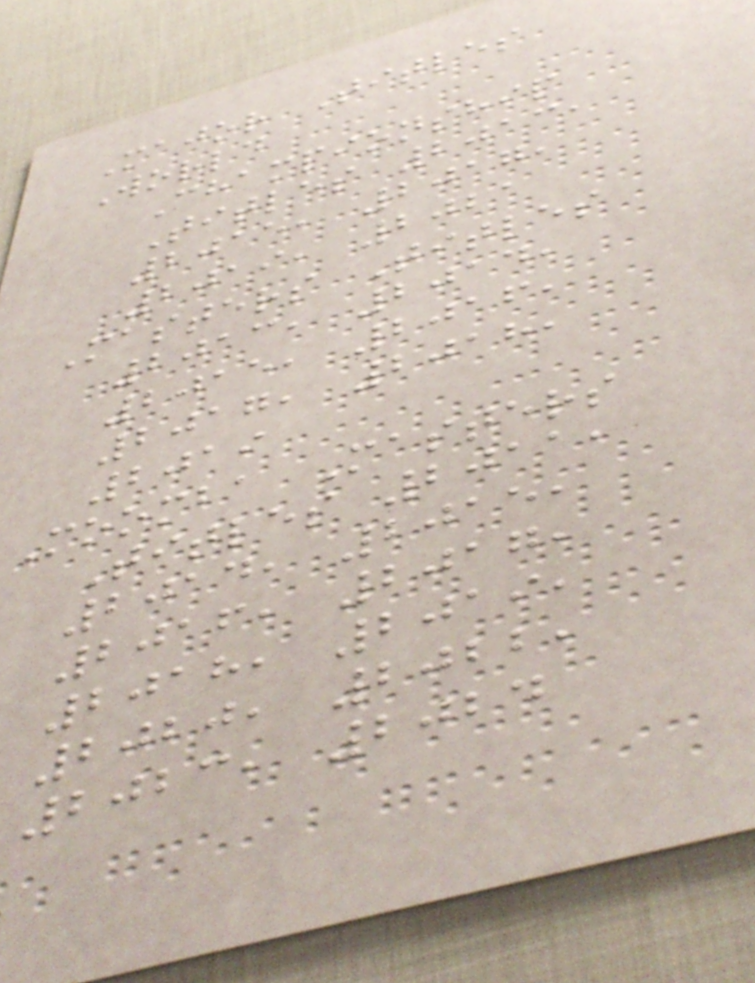Major Titles
World
Championship
Titles 2013,
2015, 2017,
2019, 2021
Masters Titles
2013, 2014,
2015, 2016,
2017, 2018,
2019
Moomba Masters
Titles 2011,
2014, 2015,
2016, 2017,
2018, 2019,
2020, 2022,
2023, 2024
